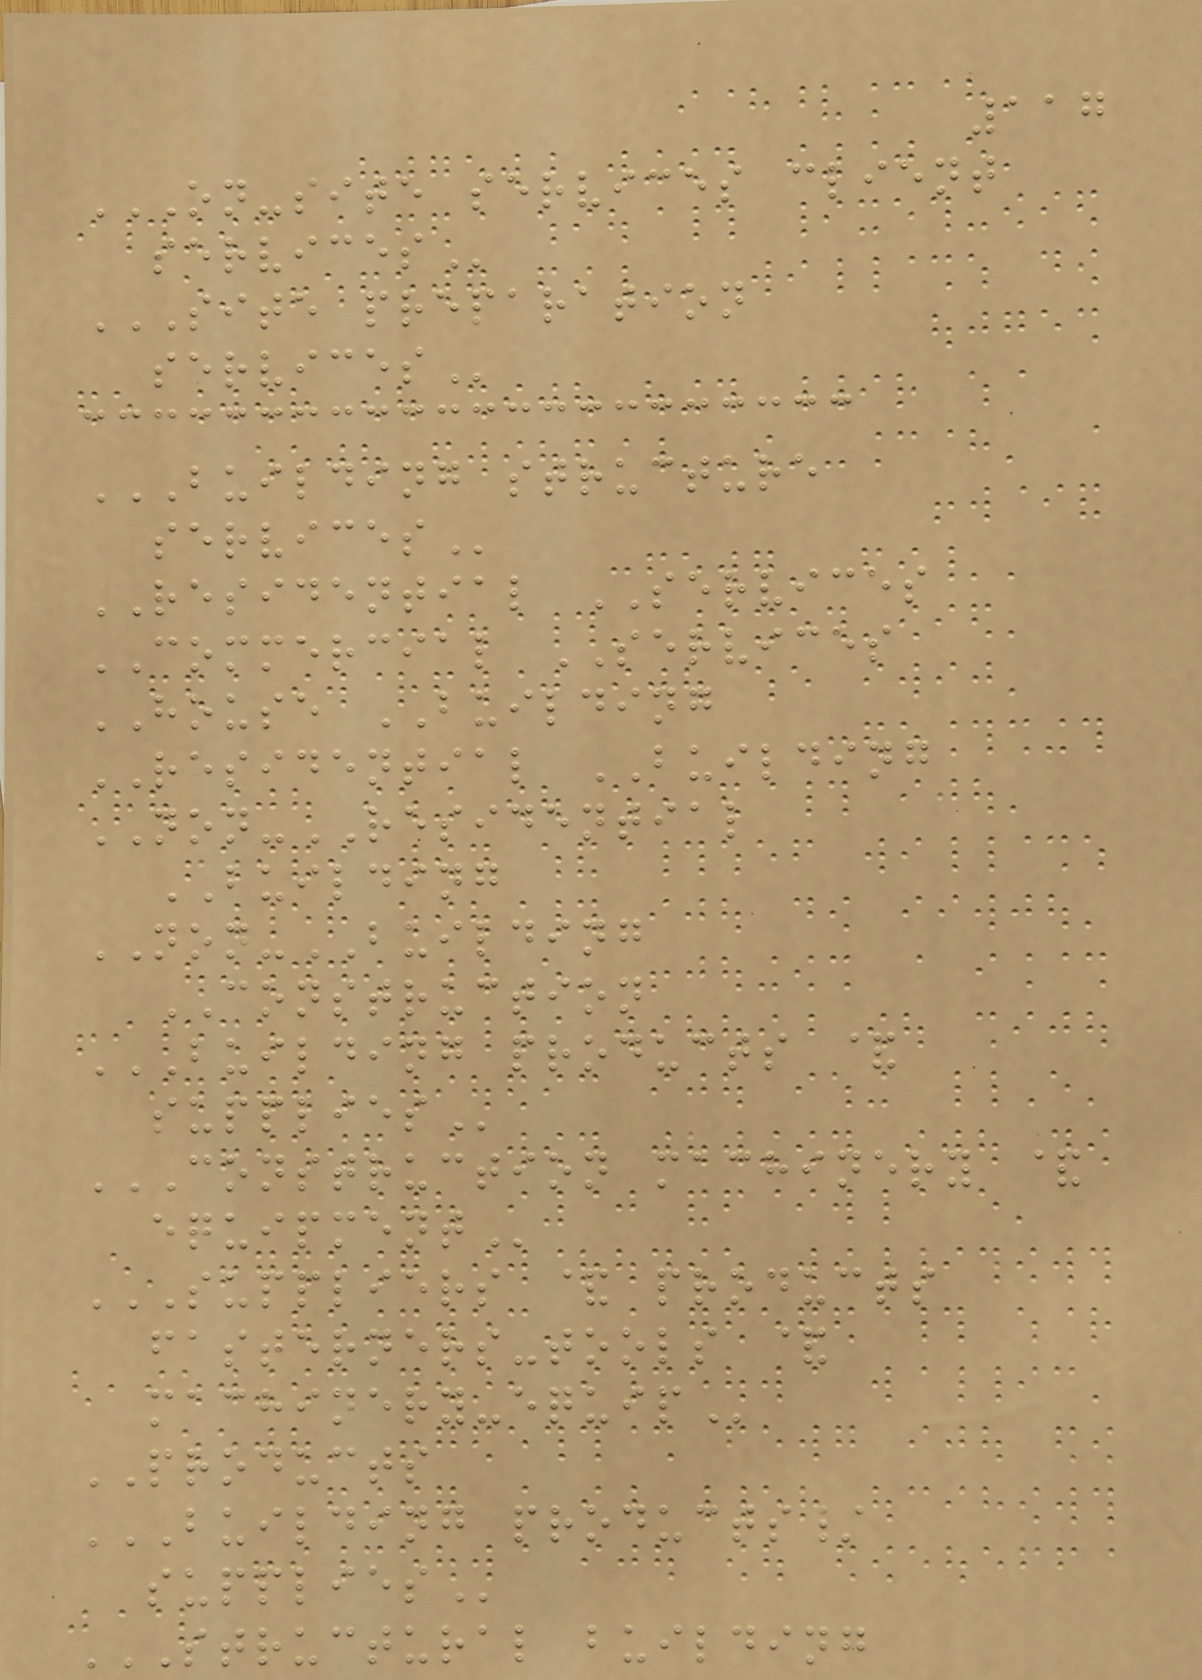117
ON-SITE SERVICES CLIENT
SERVICES
SITE PREPARATION
SERVICES
BUILDING STRUCTURE
SERVICES
RESIDENTIAL SERVICES
COMMERCIAL SERVICES
HOUSE BUILDING
RESIDENTIAL BUILDING
NON-RESIDENTIAL
BUILDING
NON-BUILDING
CONSTRUCTION
BUILDING PRODUCTS &
SUPPLIES
CONSTRUCTION MACHINERY &
EQUIPMENT
SUPPLIERS & PRODUCTS
FASTERNERS-TOOLS &
MACHINERY-EQUIP
PRODUCTS
BUILDING PRODUCTS/
SUPPLIES
STRUCTURAL BUILDING
